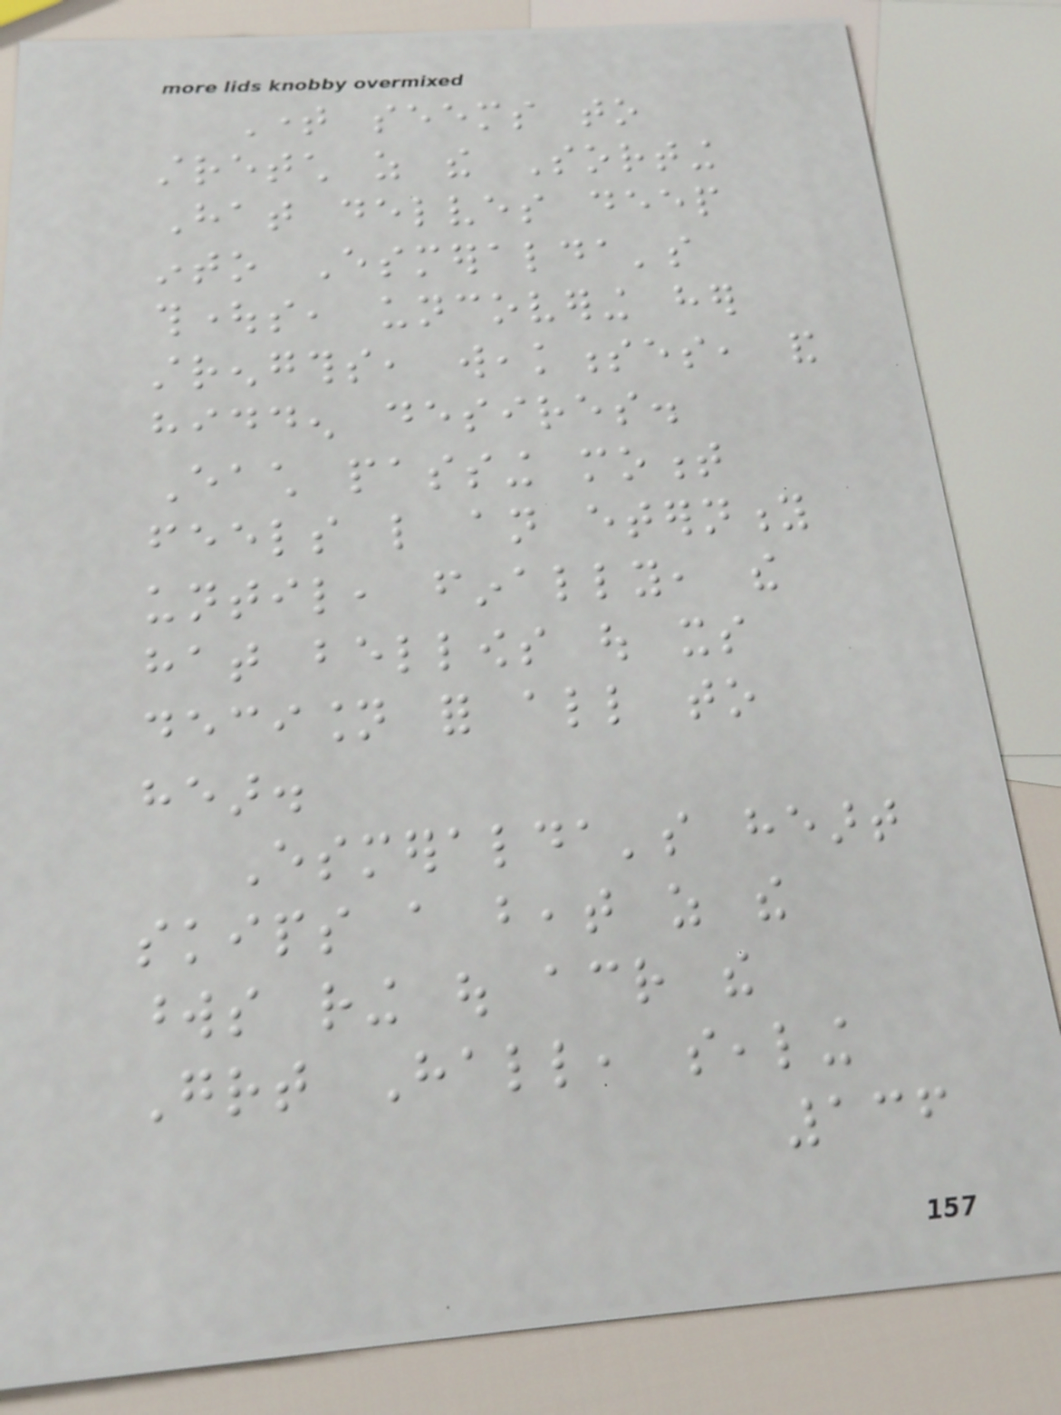Time seems to
stretch as the Sorting
Hat delves deep
into Esmeralda's
thoughts, uncovering her
strengths, weaknesses, and
hidden desires.
Each passing moment
feels like an eternity
until, finally, the
hat bellows out its
decision for all to
hear.
Esmeralda's heart
skips a beat as the
words ring out across the
Great Hall, sealing
136
